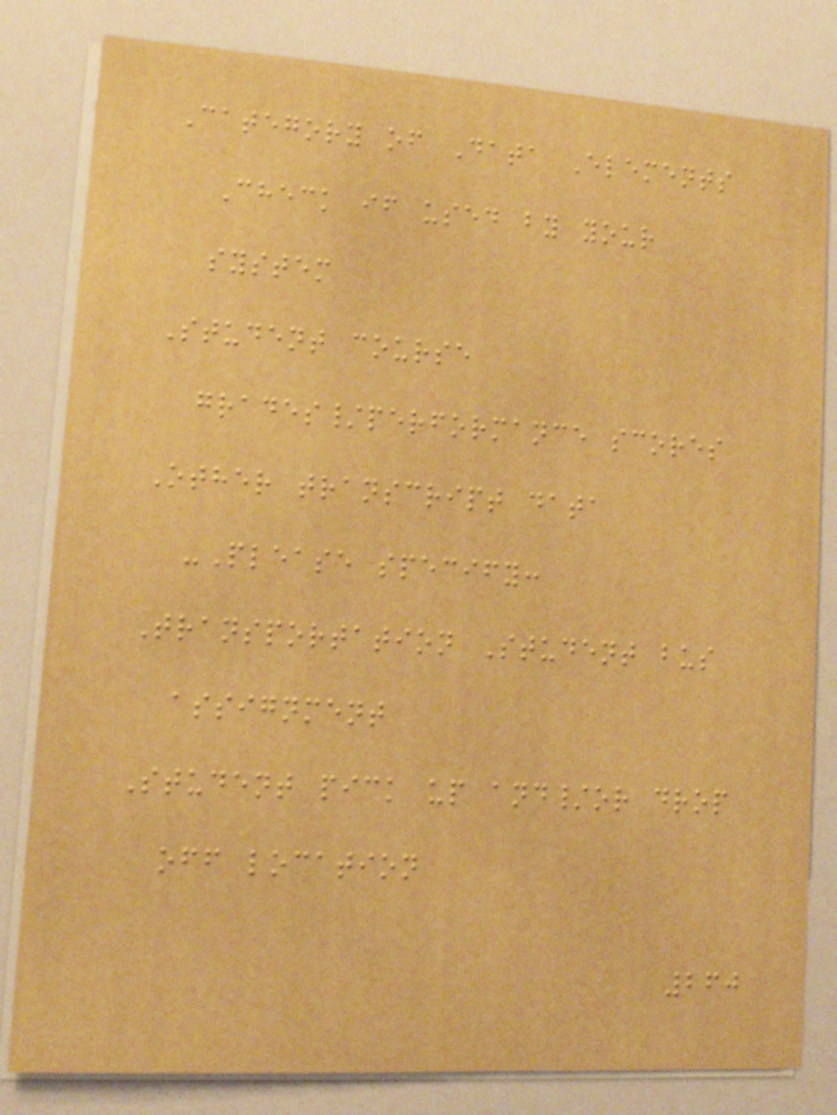Category of Data Elements
Check if used by your
system
Student course
grades/performance scores
Other transcript data
-Please specify:
Transportation Student bus
assignment
Student pick up and/or drop
off location
260
